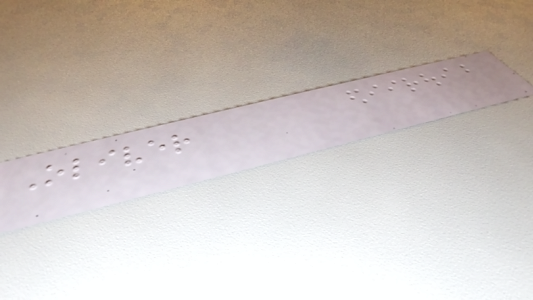Oliver
